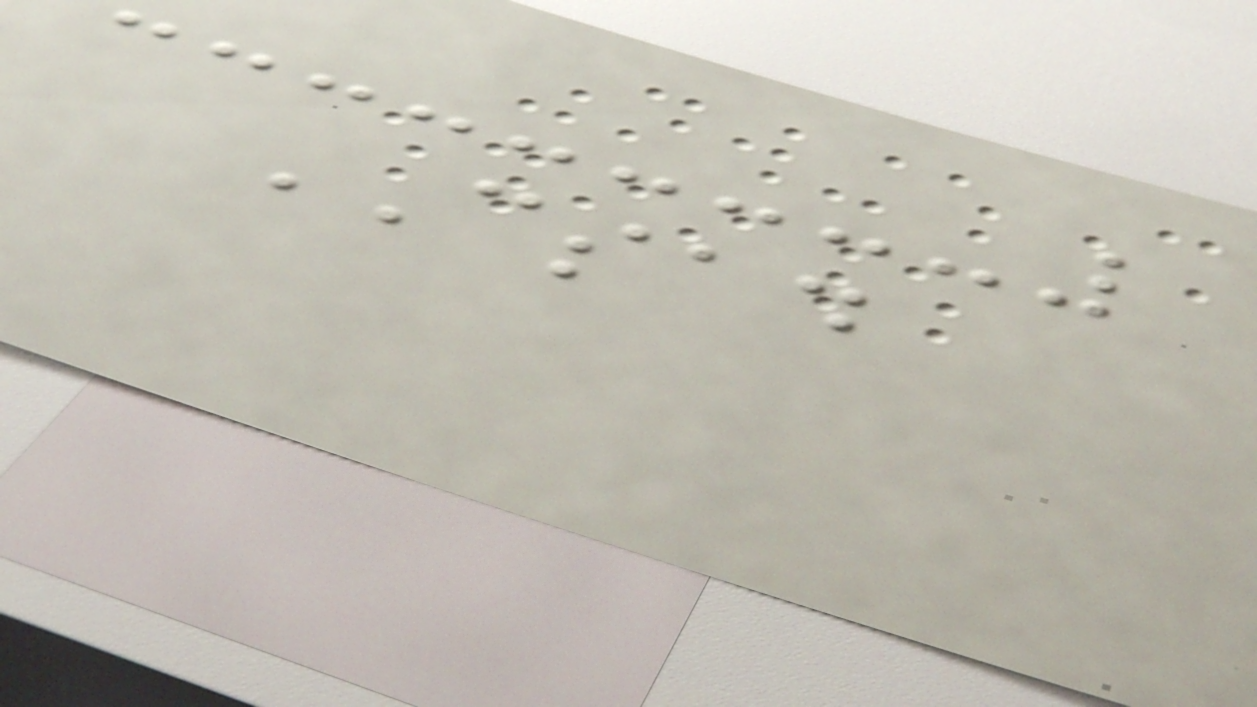CSAD
